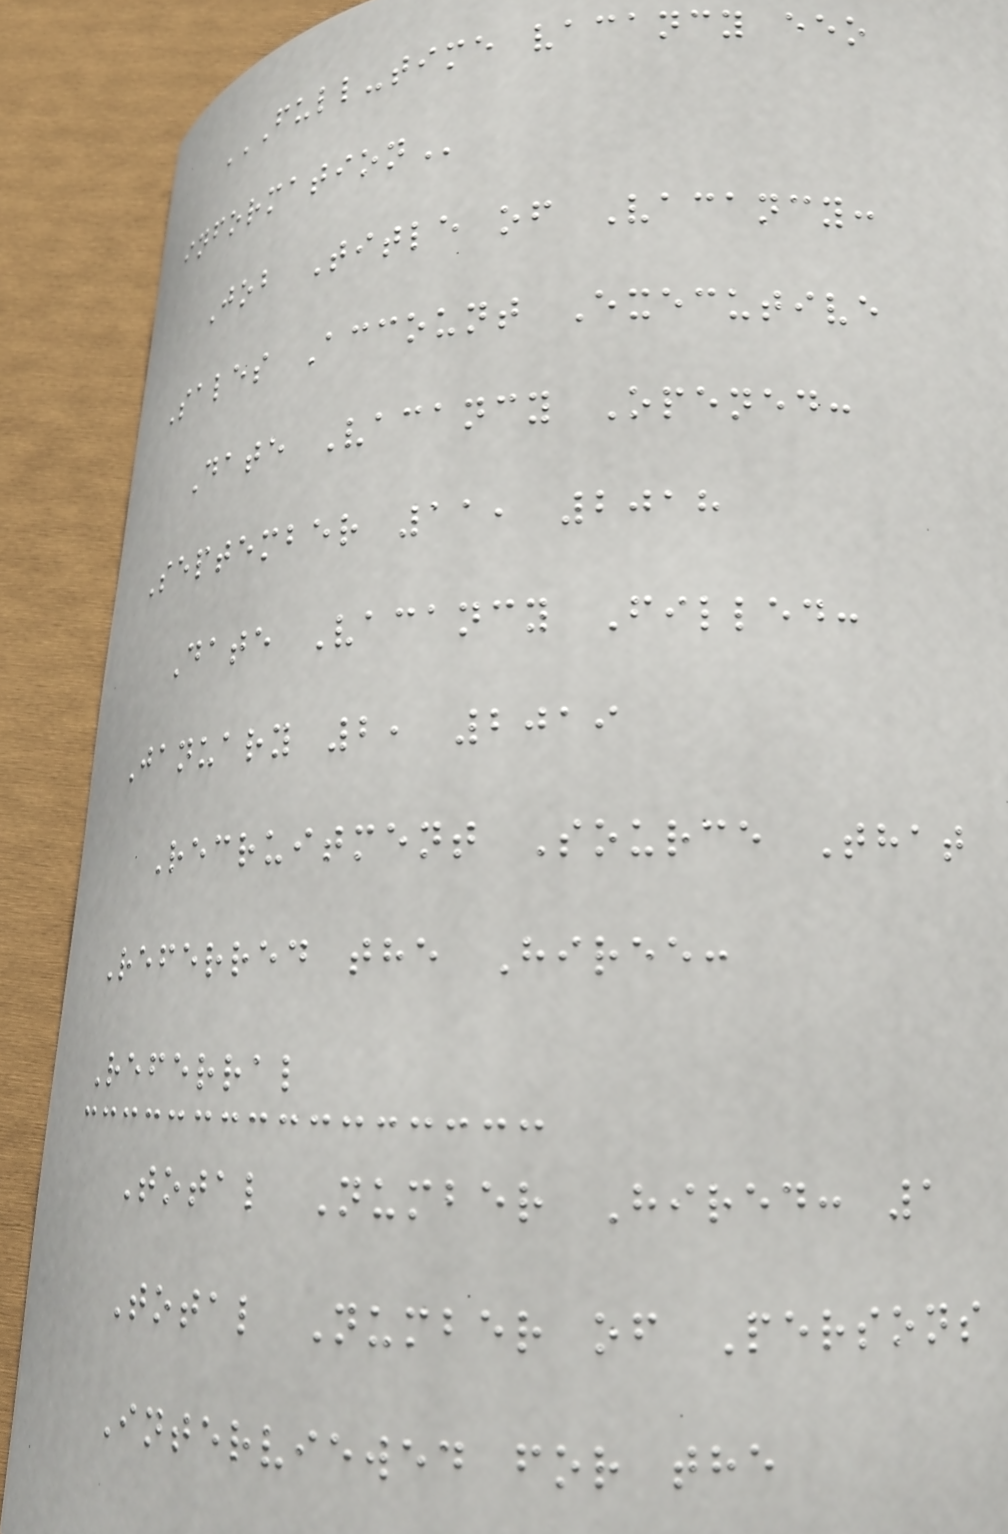FULL-TIME VACANCY EEO
INFORMATION
Job Title of Vacancy:
Sales Account Executive
Date Vacancy Opened:
September 11, 2018
Date Vacancy Filled:
January 2, 2019
Recruitment Source That
Referred the Hiree:
Referral
Total Number Hired: 1
Total Number of Persons
Interviewed for the
